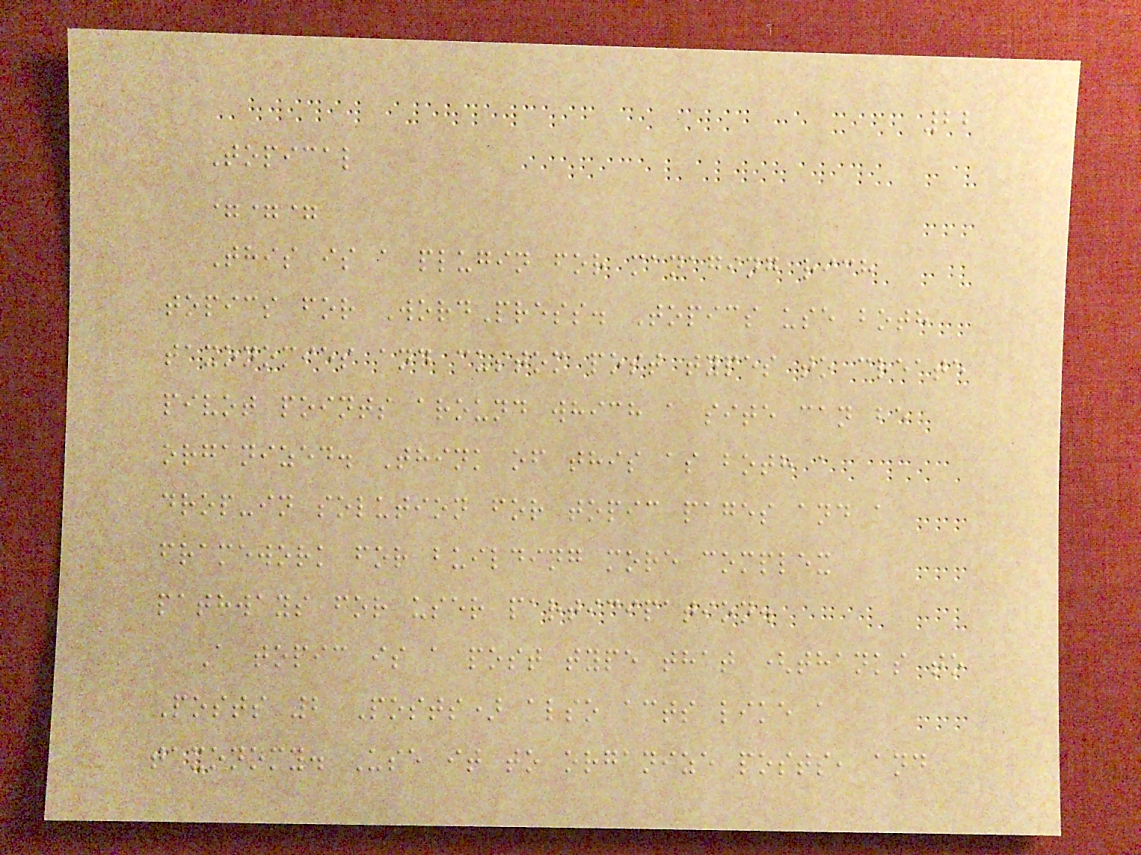22
Topical
===
This is a plugin for managing rich
topics for WordPress. Topics use both
taxonomies and custom post types to create
pivot points around which a site can be
organized. Think of this as both a
drop-in solution for topic pages and a
framework for building more complex
pathways for user participation.
A topic is a post type that (thanks to
Posts 2 Posts) also acts like a
taxonomy. Use it to organize posts, and
